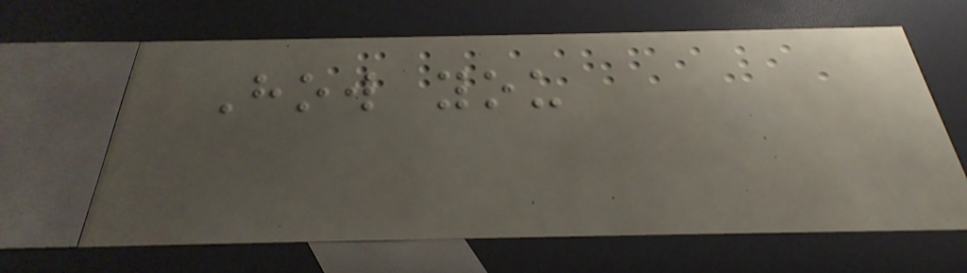How you
